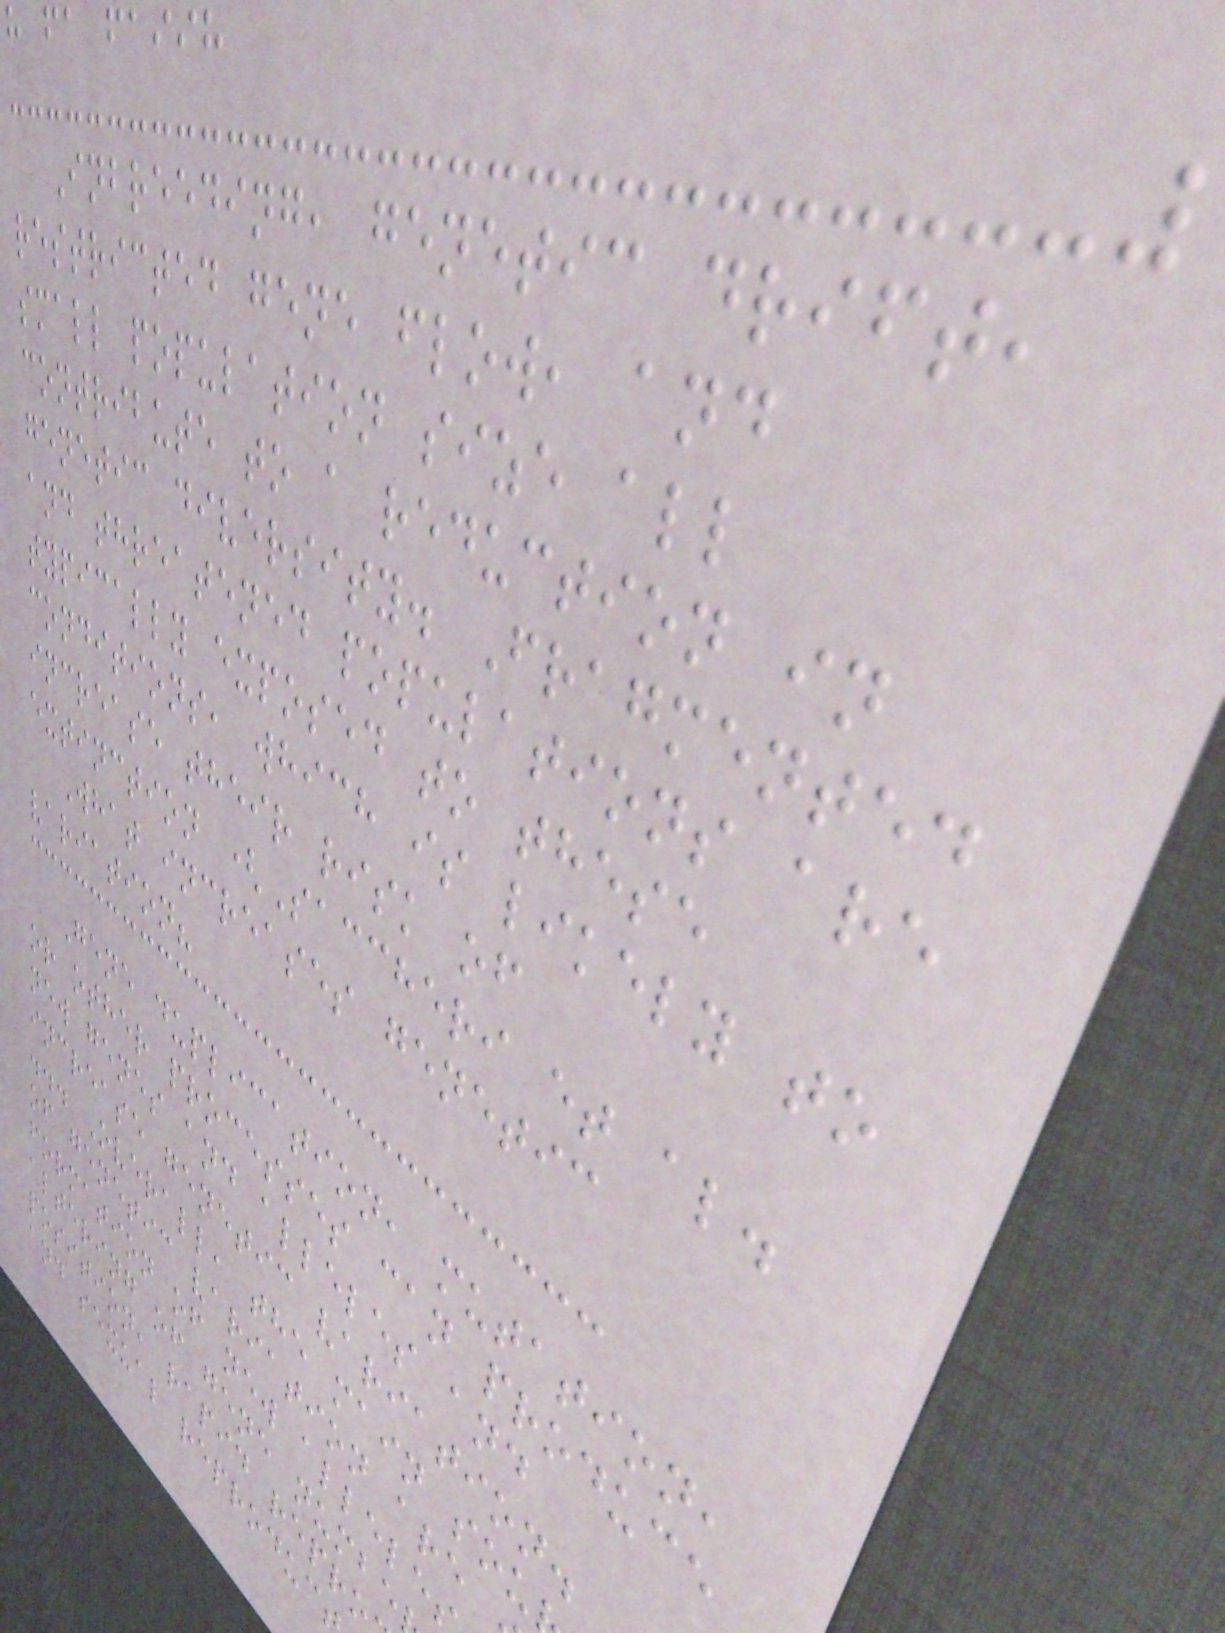Inbreeding, genetic drift,
restricted gene flow, and
small population size all
contribute to a reduction in
genetic diversity. Fragmented
and threatened populations are
typically exposed to these
conditions, which is likely to
increase their risk of
extinction (Saccheri et al.
What increases genetic
variation?
Gene duplication, mutation,
or other processes can produce
new genes and alleles and
increase genetic variation.
... Overall, the main sou
of genetic variation are
formation of new allele
altering of gene numbe
position, rapid repro
and sexual reproduc
